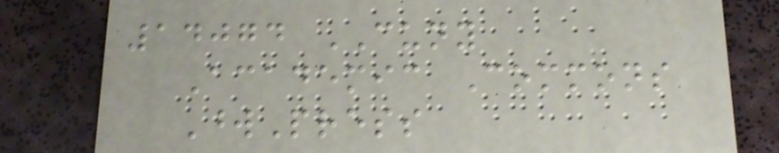14074 CUNY
Academic Commons
WordPress
